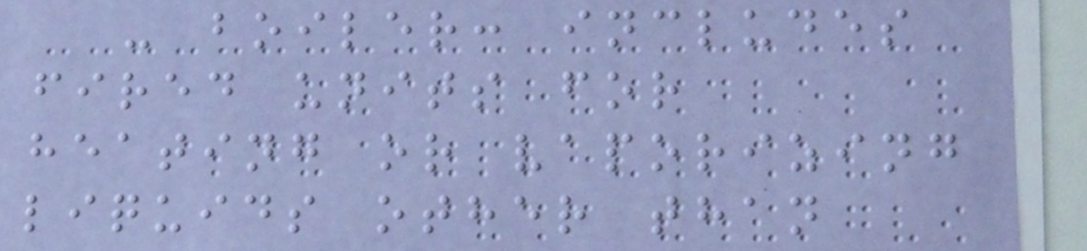- boiler: includes
fired units for
heating or vaporizing
liquids other than
